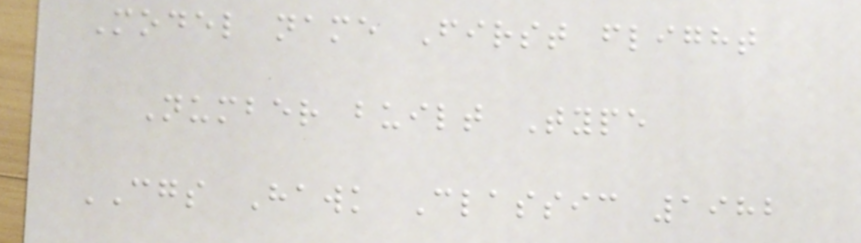Model name First flight
Number built Type
CGS Hawk Classic 1982
